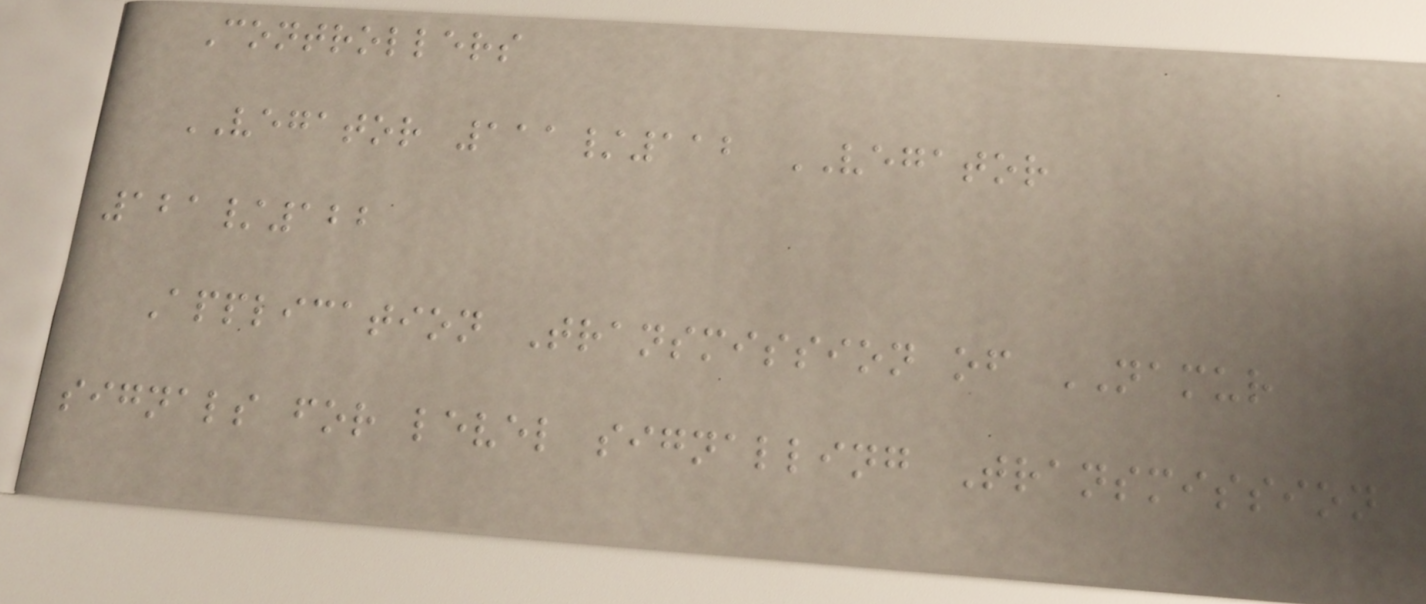Controllers
VEGATOR 111/112 VEGATOR
121/122
Application Transmission of NAMUR
signals for level signalling Transmission
